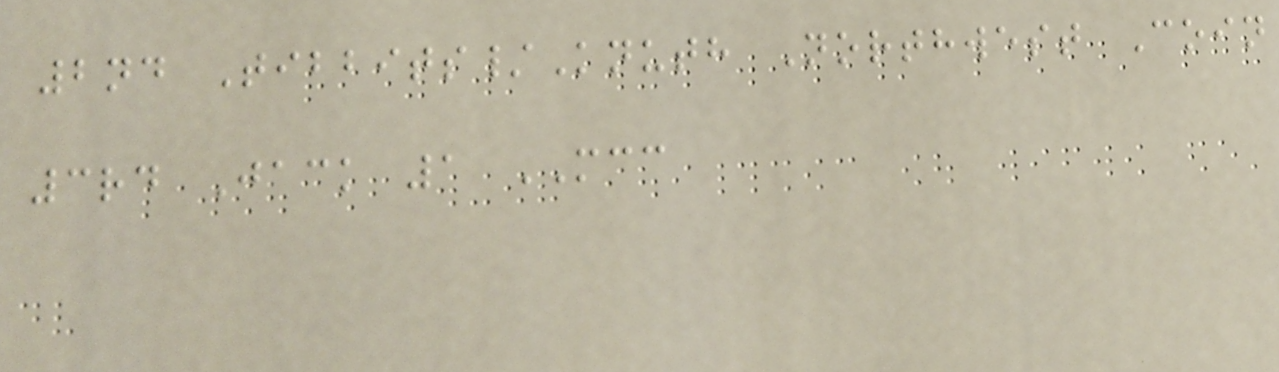2nd Tibbits/Knuth Northwest Coin
3rd Jack 1 MCC
